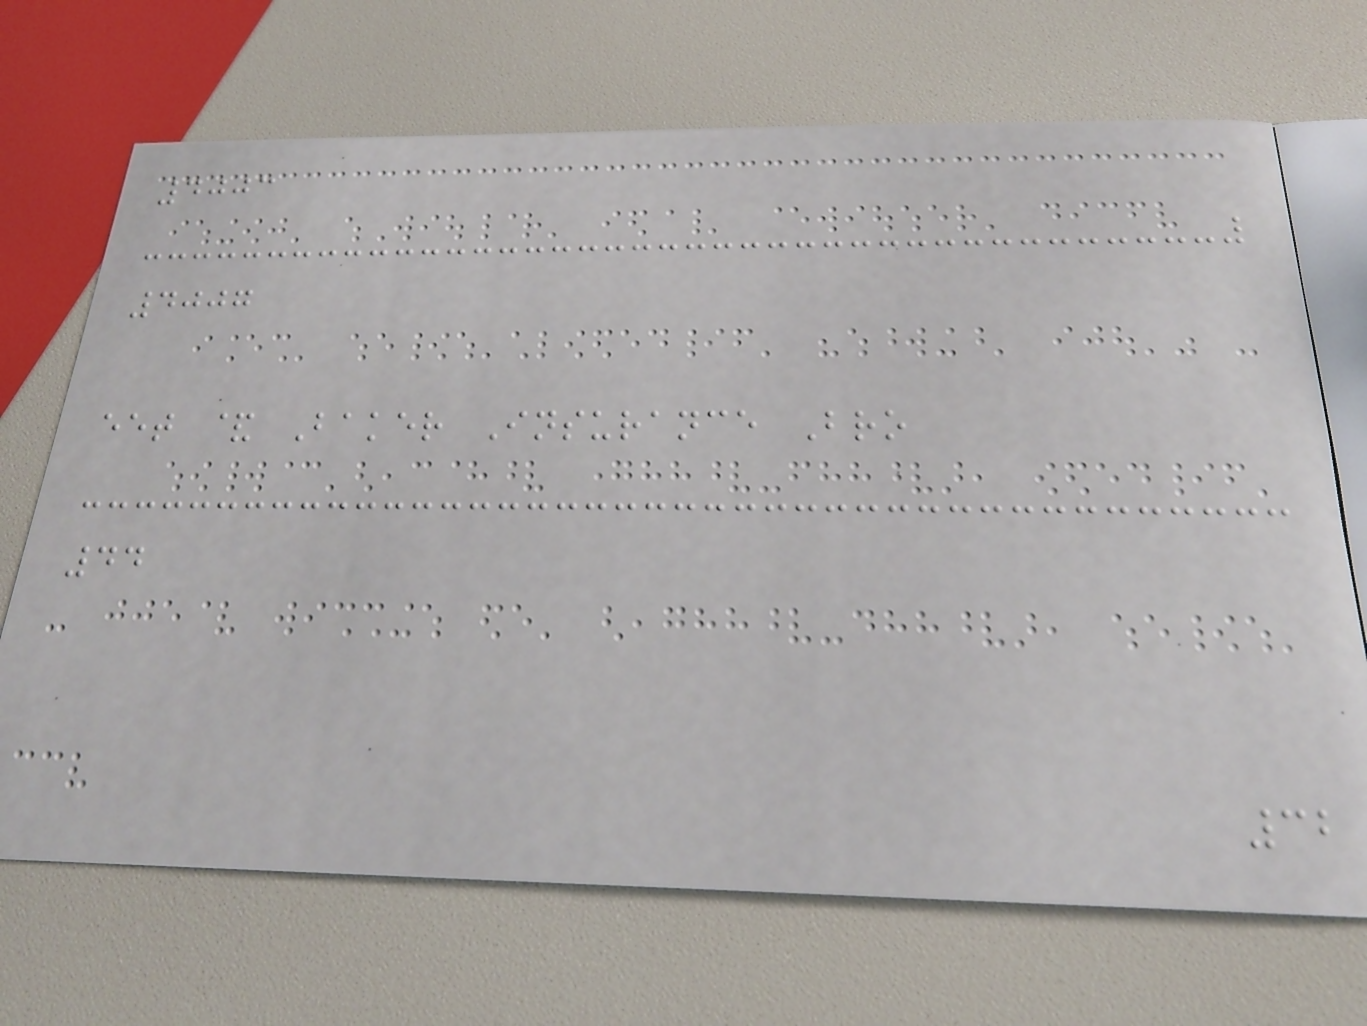4003
4007
eet & Baker Insurance Bro
44
32
